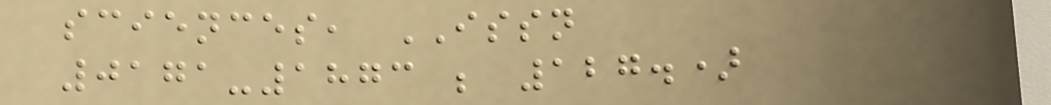sciences, ISSN
0171-1873 ; 127.)
